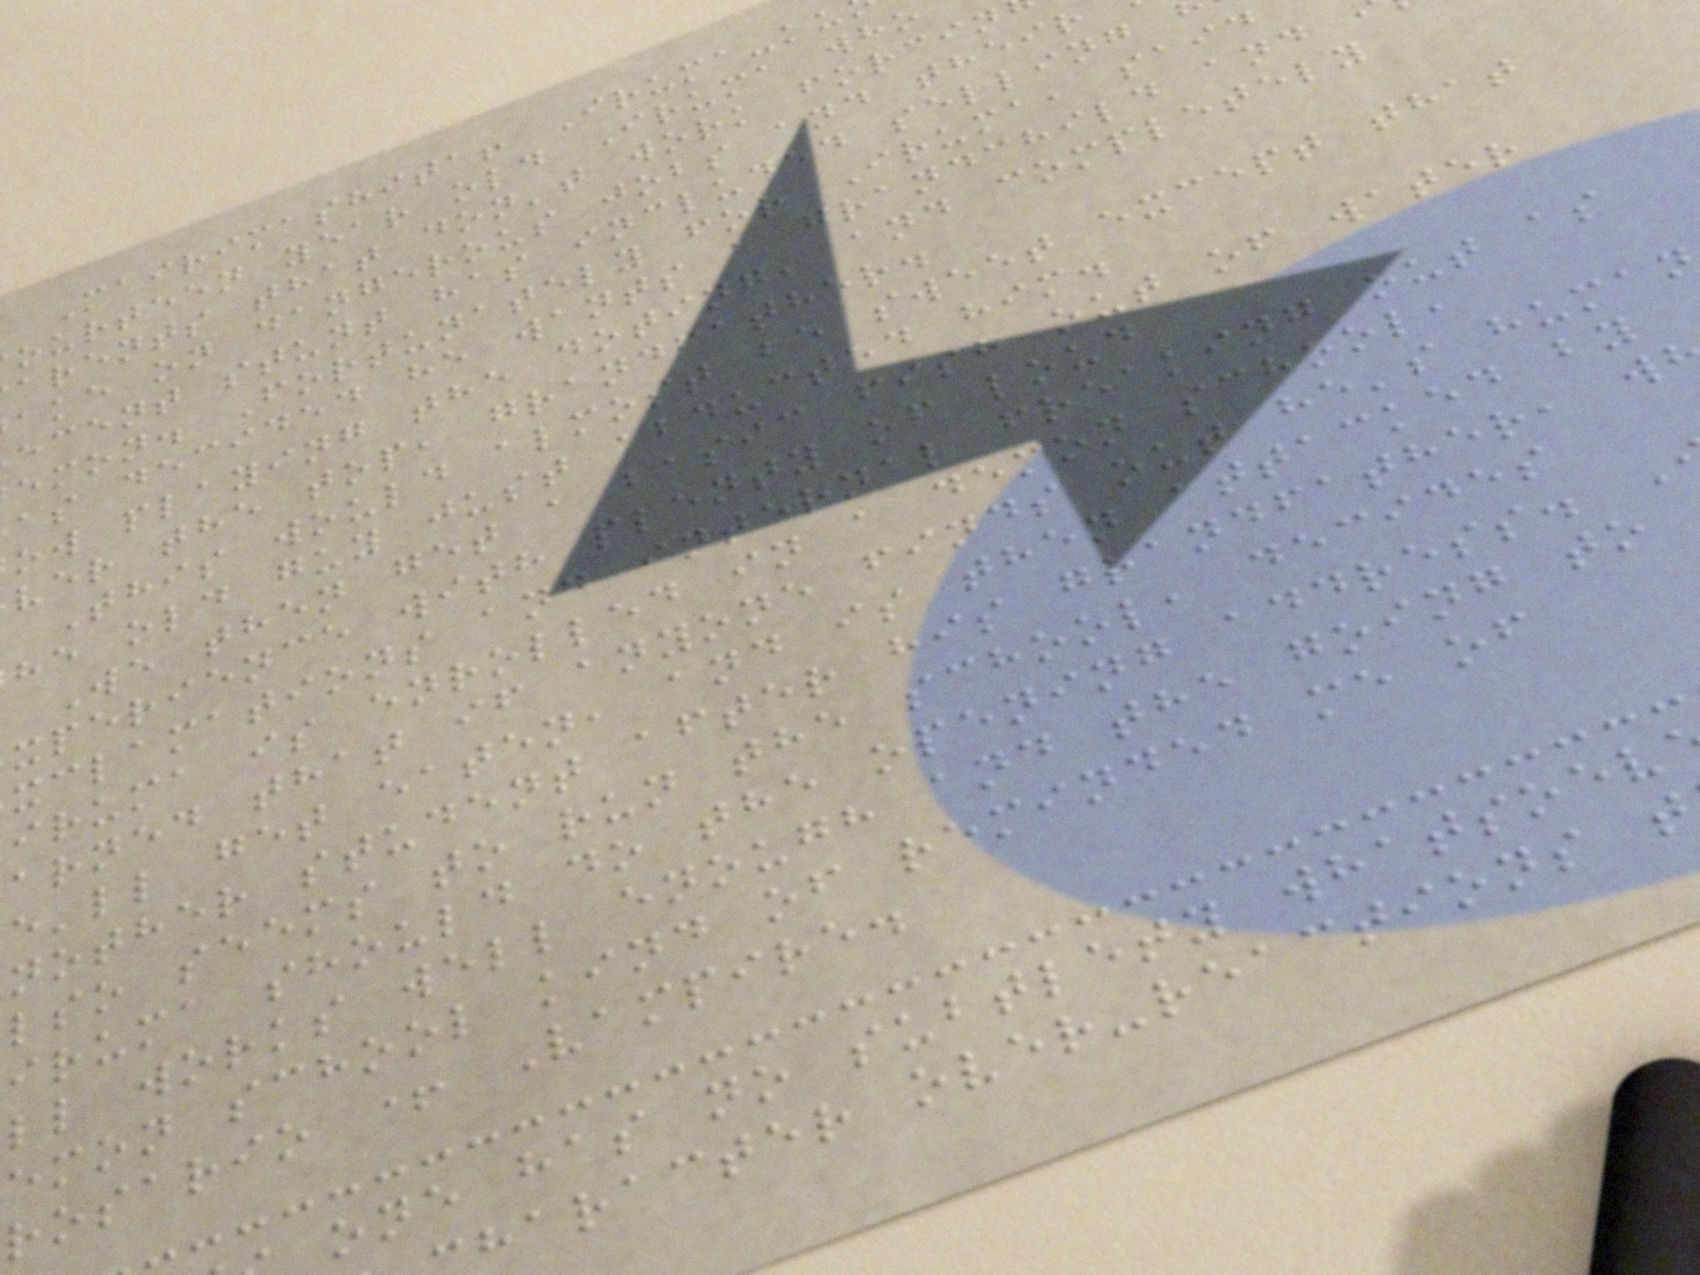Mairimashita! Iruma-ku
ourteen year old Iruma who
arents that don't work forcin
ake on dangerous jobs and their
ecent stunt has included selling
emon. Fortunately for Iruma, said
as decided he wants a grandchild and
ow playing the doting, and completely
ver the top, grandfather.
This would almost be sweet except that
he old guy just abducted him.
We then get a basic fish out of water
xperience with plenty of loud
xclamations and internal freaking out as
iruma is enrolled in a demon school,
arned that if anyone finds out he's human
e'll get eaten, and is then attacked by
nother student after his grandfather, w
lso seems to run the school, decides
iruma should do the opening address.
ll works well enough and the going to
emon school kind of reminded me of
rosario + Vampire.
one has no subtlety whatsoev
haracter over-reactions t
